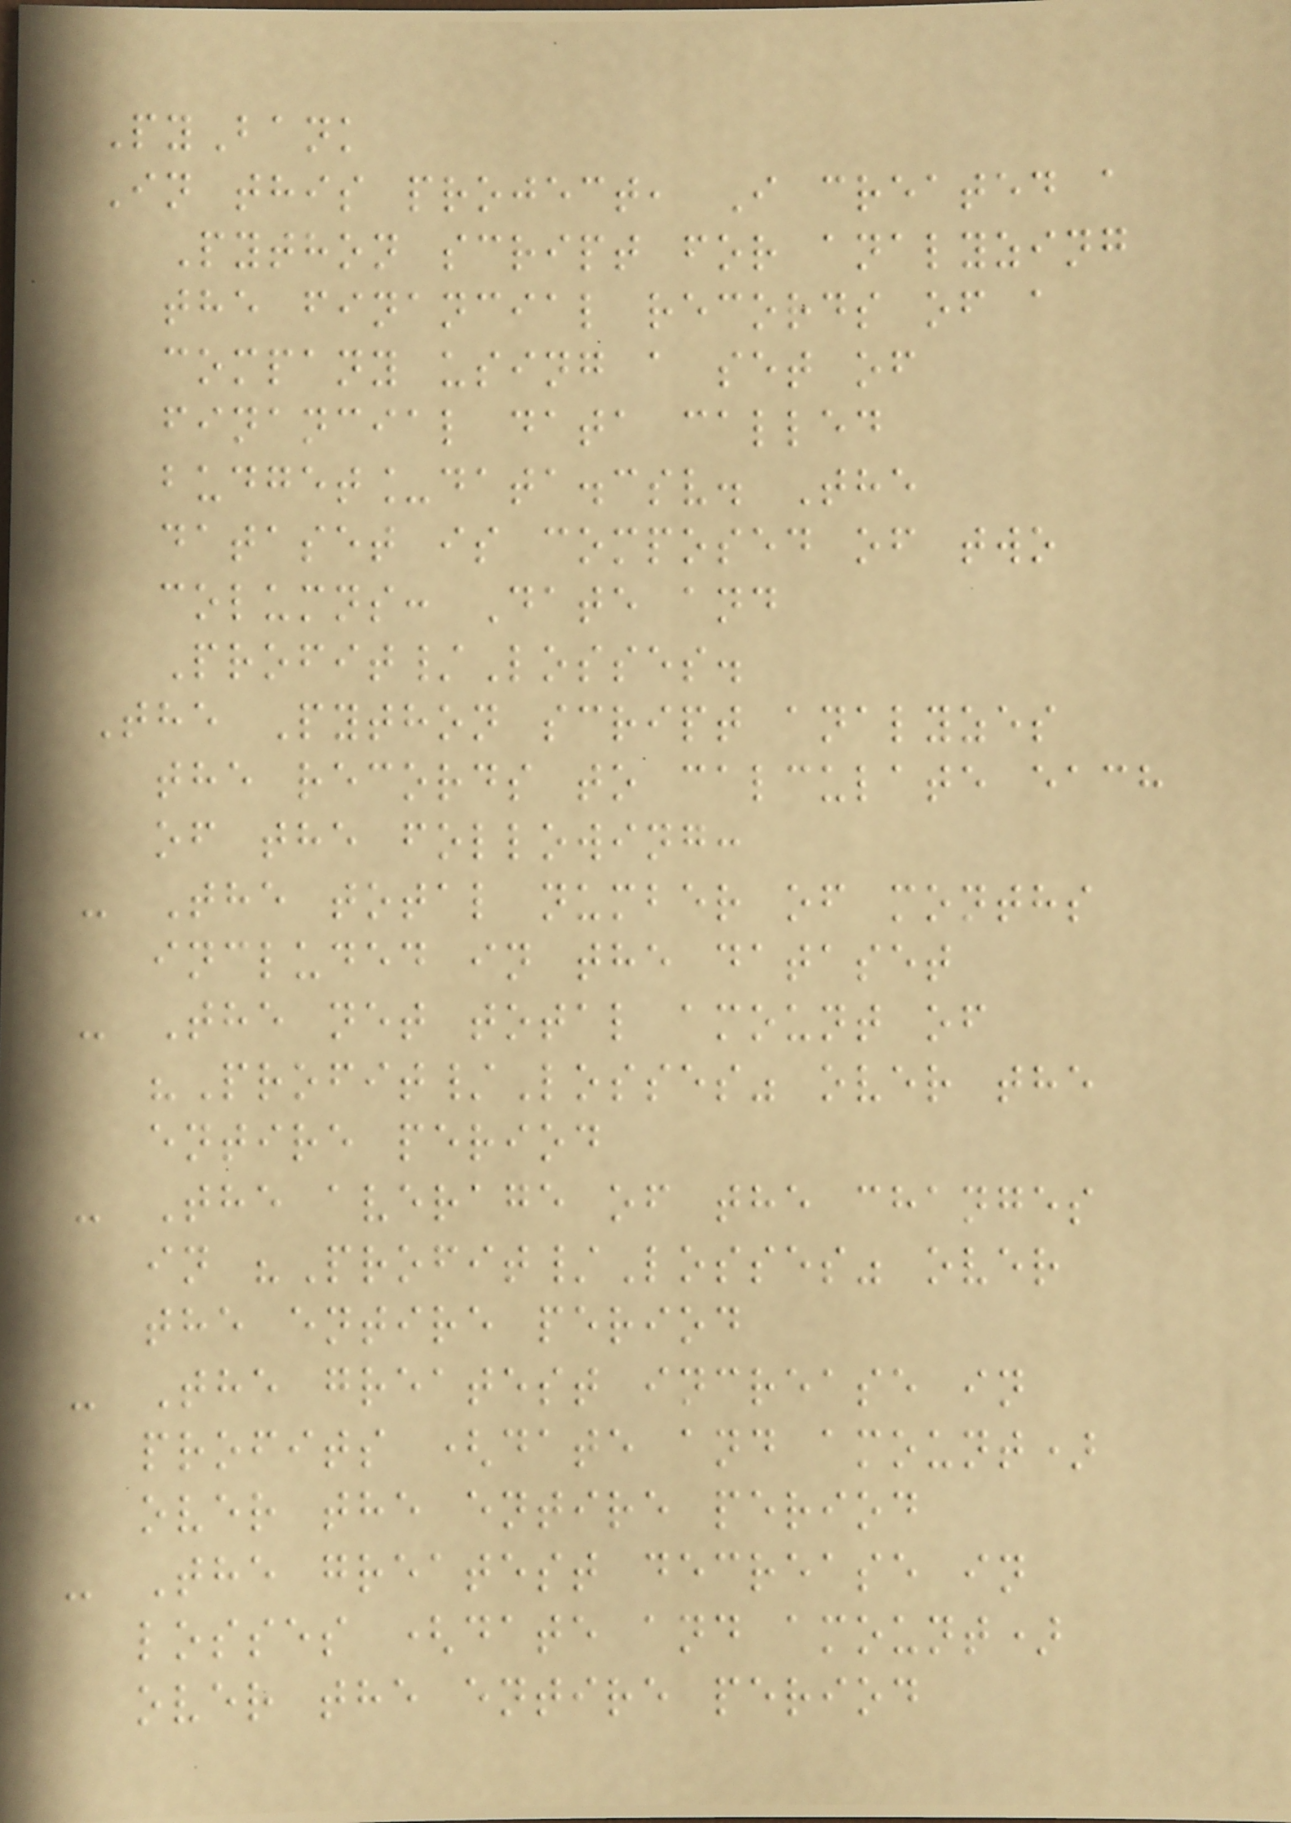PyBank
In this project, I created a
Python script for analyzing
the financial records of a
company using a set of
financial data called
budget_data.csv. The
dataset is composed of two
columns: Date and
Profit/Losses.
The Python script analyzes
the records to calculate each
of the following:
- The total number of months
included in the dataset
- The net total amount of
"Profit/Losses" over the
entire period
- The average of the changes
in "Profit/Losses" over
the entire period
- The greatest increase in
profits (date and amount)
over the entire period
- The greatest decrease in
losses (date and amount)
over the entire period
